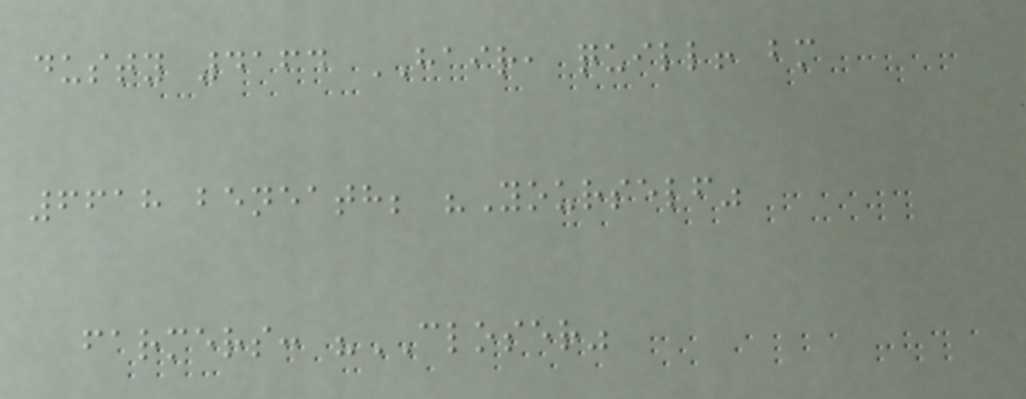dusty 4164 HAIR, quill! bm
6618 beneath; "Yourself"
farmers: "CLOSER"
